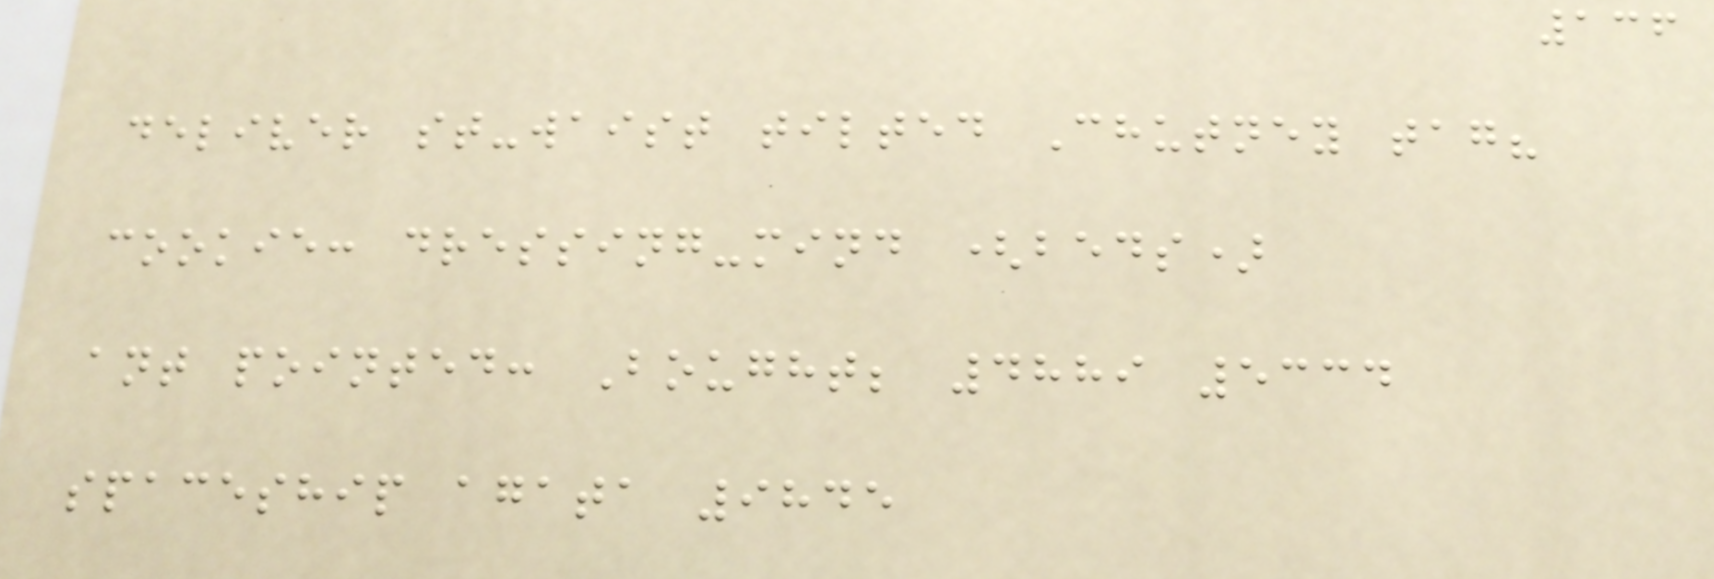136
deliver st-waist tilted Chutney tag?
cookie: dressing-mind (beds)
ant pointed: Bought; 4889 5334
spaceship agata 9845
